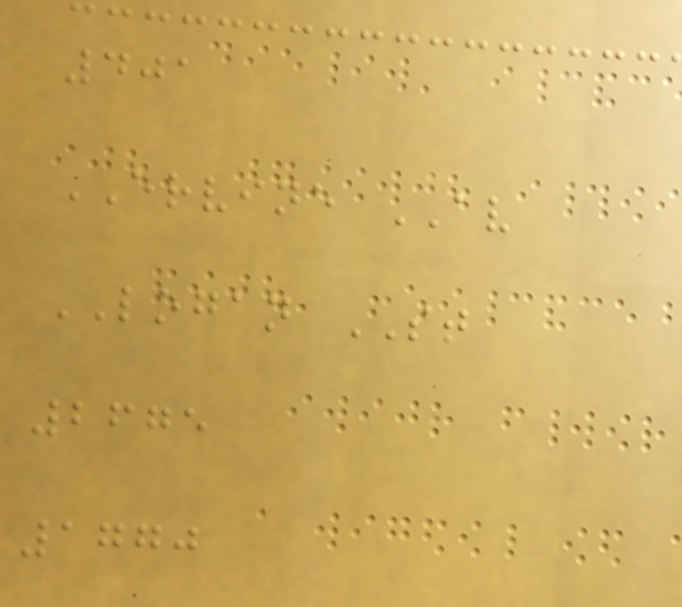401
ERVINE AV
LOGAN ST
2675
1770
